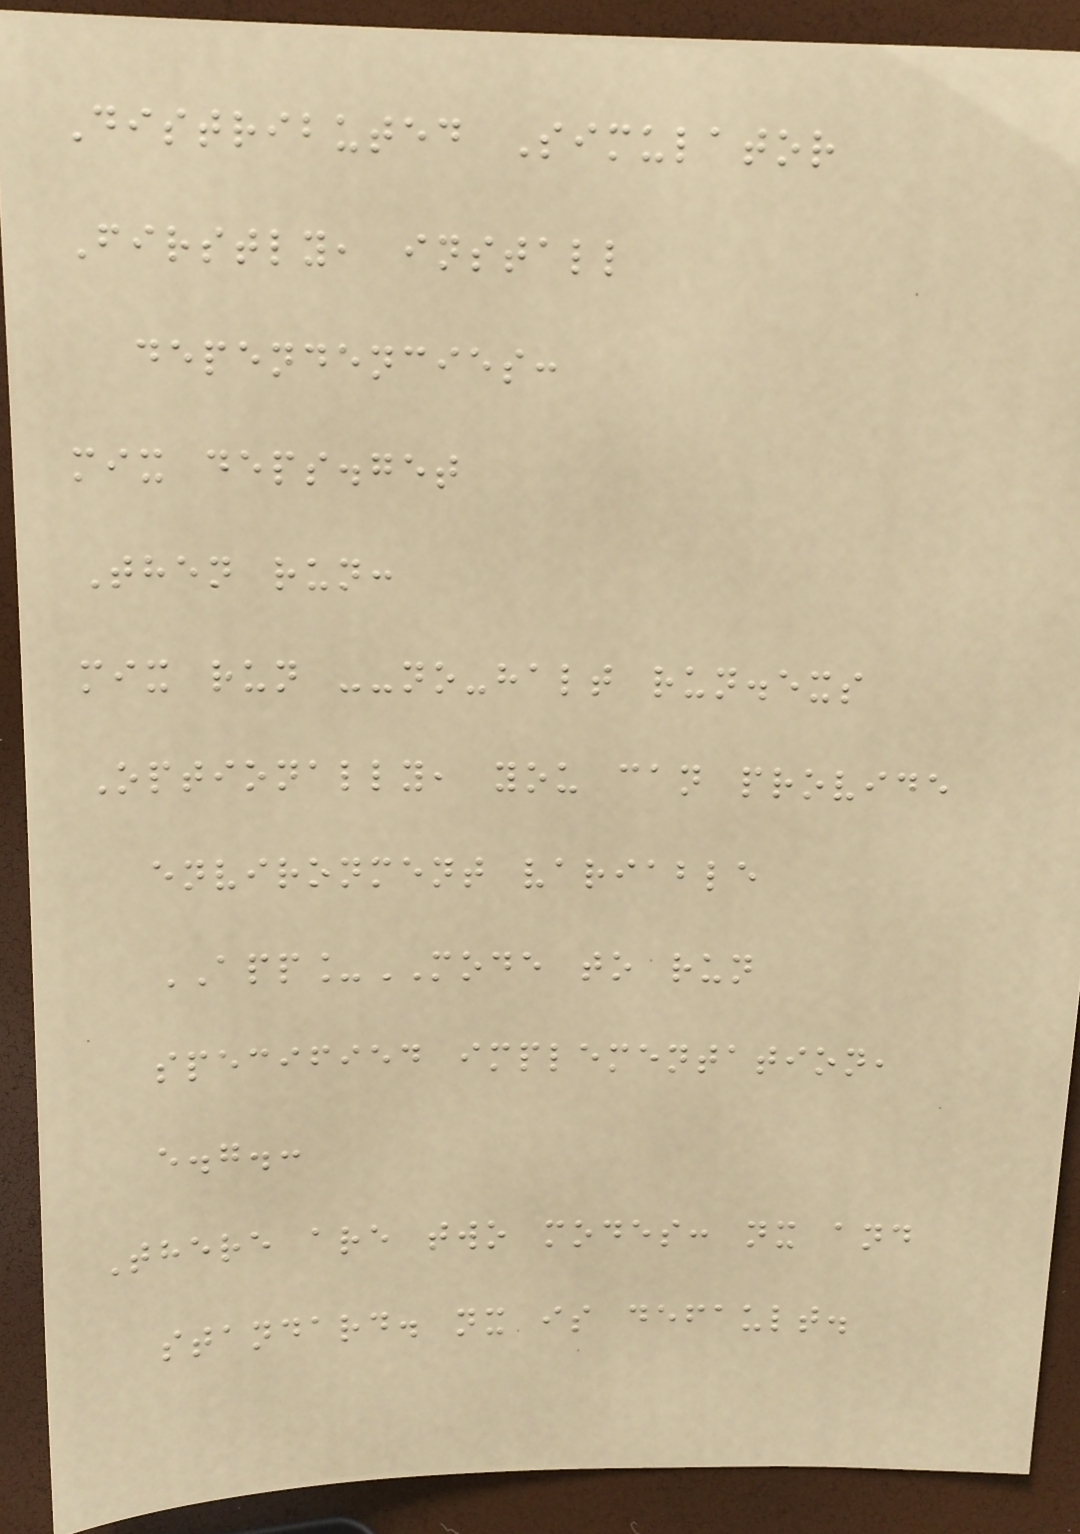Distributed Simulator
Firstly, install
dependencies:
mix deps.get
Then run:
mix run --no-halt run.exs
Optionally, you can provide
environment variable
APP_MODE to run
specified implementation,
e.g.:
There are two modes: nx and
standard. nx is default.
